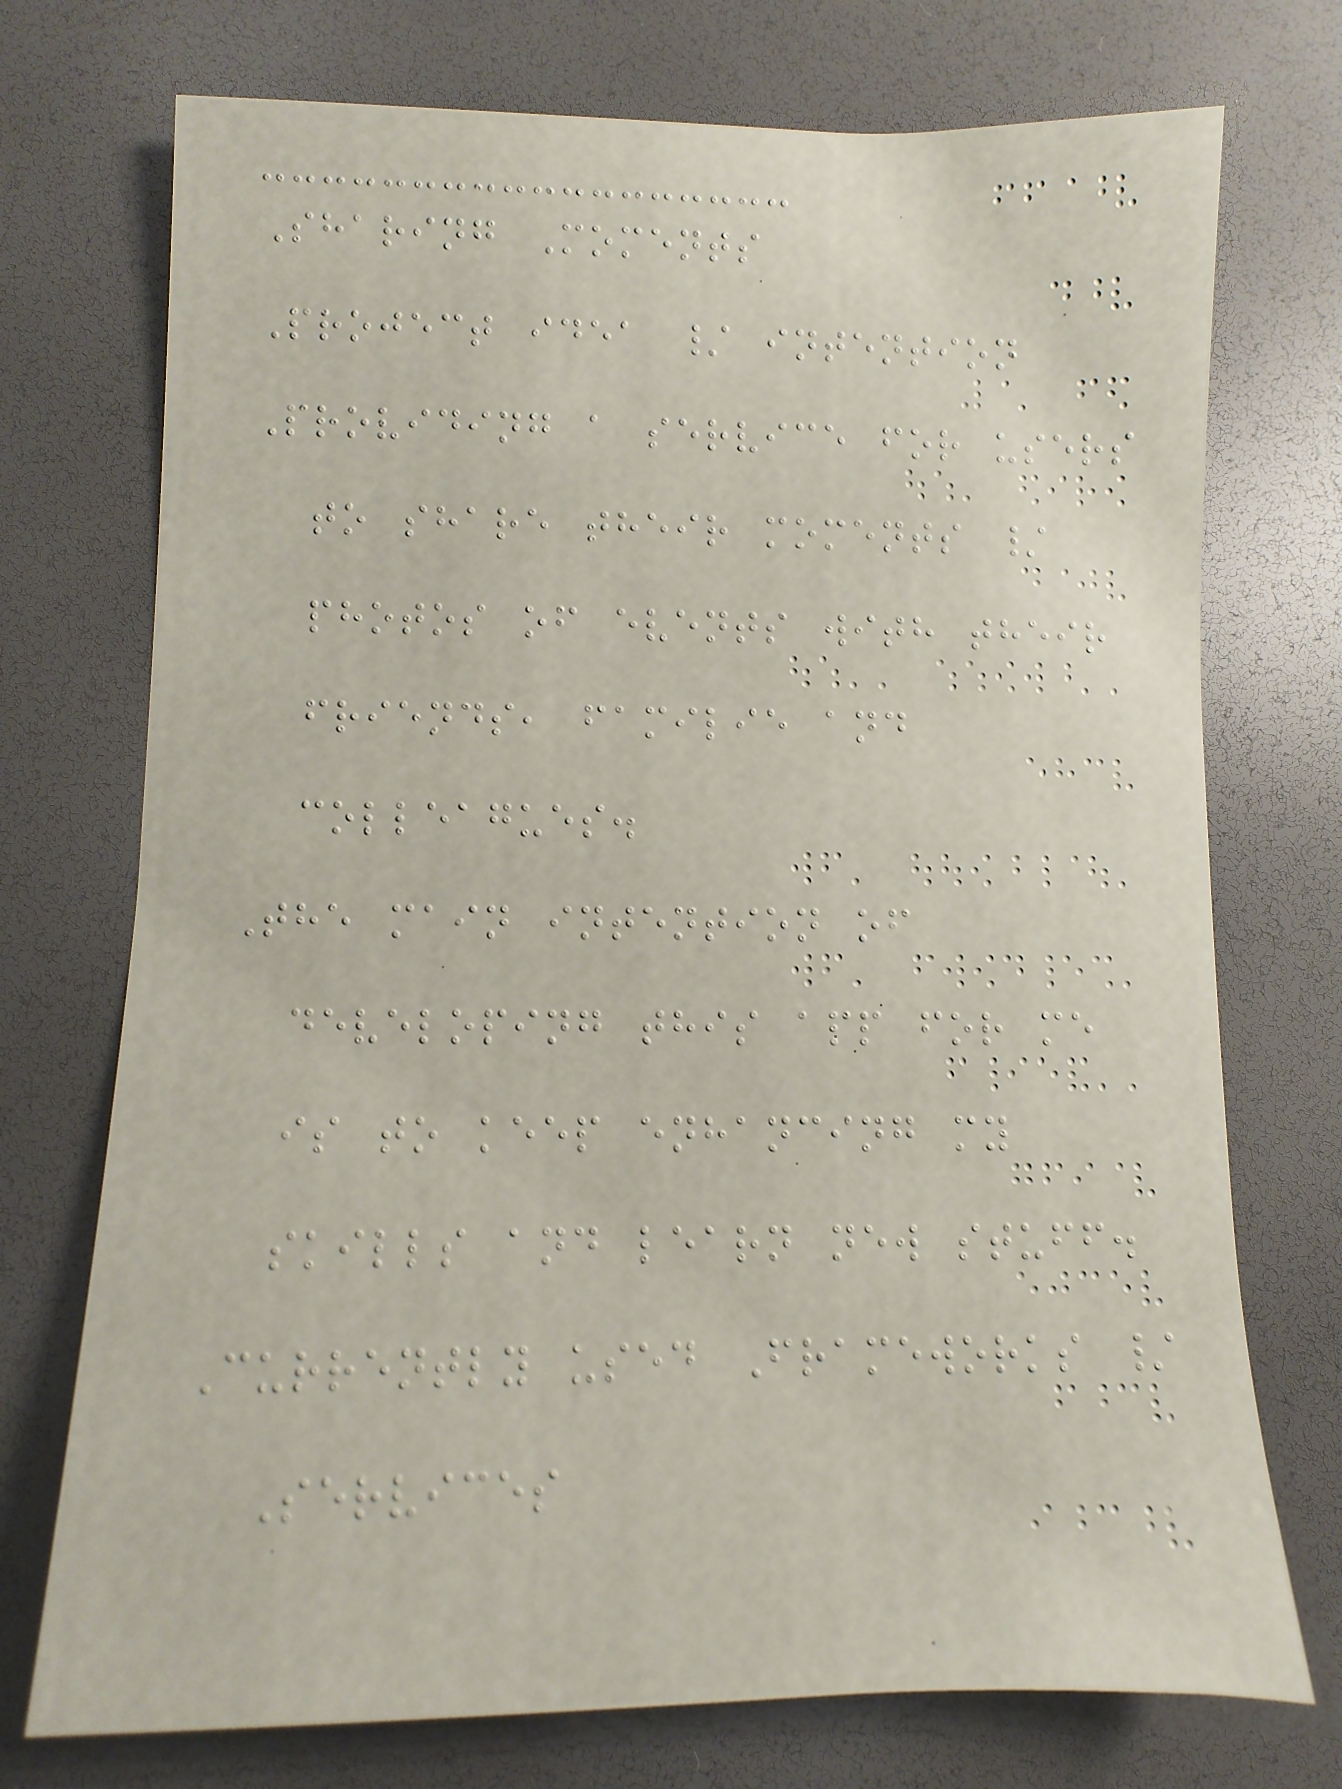Sharing Moments
Project idea / intention
Providing a service for users
to share their moments /
photos of events with their
friends, familie and
colleagues.
The main intention of
developing this app for me
is to keep enhancing my
skills and learn new stuff.
Currently used Frameworks /
Services
